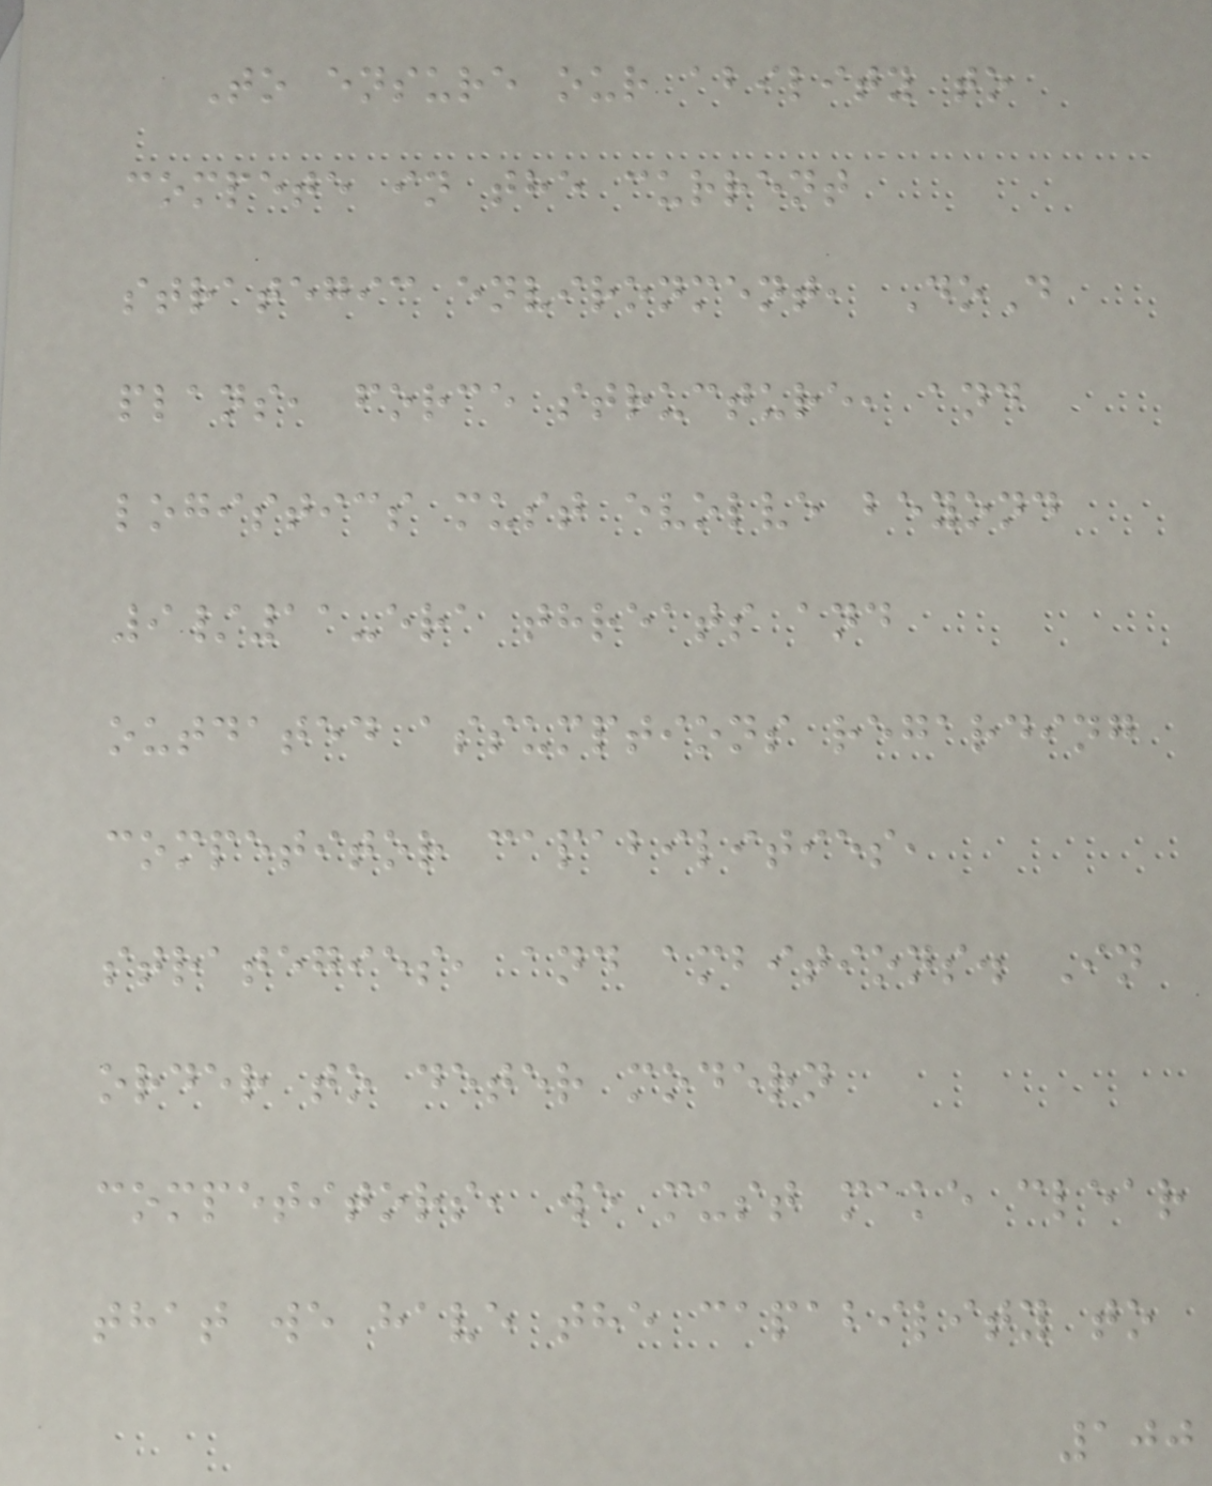To ensure our ability to
compete in the current
strategic environment, DoD
plans, force structure, and
logistics must evolve beyond
9/11-era threats and
outdated assumptions regarding
competitor capabilities,
strategies, and ambitions. In
order to deter modern
competitors, we must make clear
that we have the capability to
100
